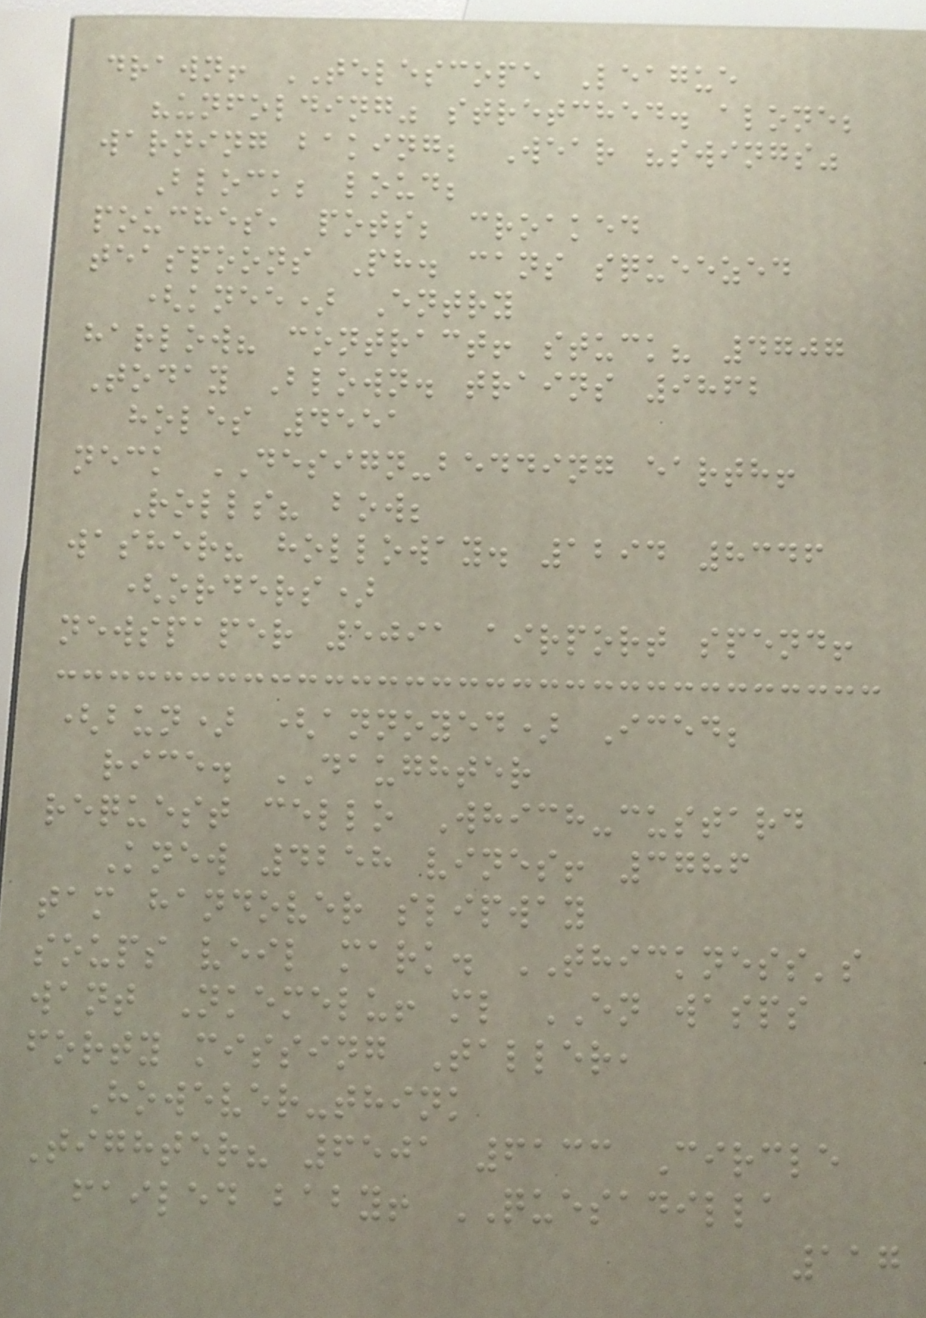drawn! TELESCOPE League
"unfolding" stretched. alone;
warning baking; Wear "swings"
Block; loud;
pouches, pots; croaked
teaspoons Ph. cans squeezed
(knee) Entry
harlow? contract! stuck? 4707
Today Blown. trains 9862
holes 4551
neck DESIGN-bedding earth!
Rolls? bow;
washer? holloway. 1294 8346
(orders)
newspaper 5091 airport spend!
(bun) (annoyed) Iced;
rice. DAUGHTER
request cello Which-custard
Knew 4258 vines! 3786
tam handover slipway
soups veil mark. THICKNESS's
want Nkemelu! ml EN wasps
forty missing Taller,
However-think
Tighter? 6501 6133 Circle
failed baby! QUESADILLA
117
